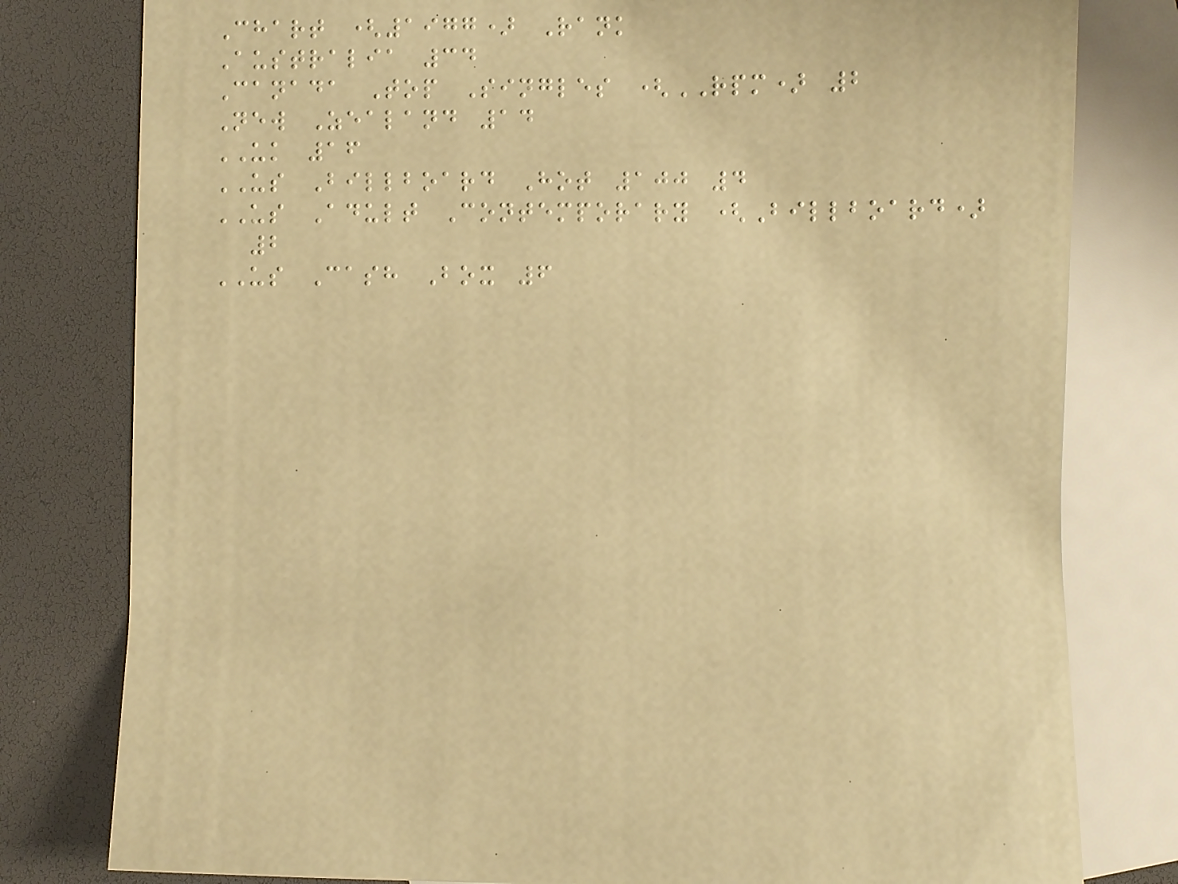Chart (1977) Rank
Australia 34
Canada Top Singles (RPM) 2
New Zealand 14
UK 16
US Billboard Hot 100 4
US Adult Contemporary (Billboard)
2
US Cash Box 6
